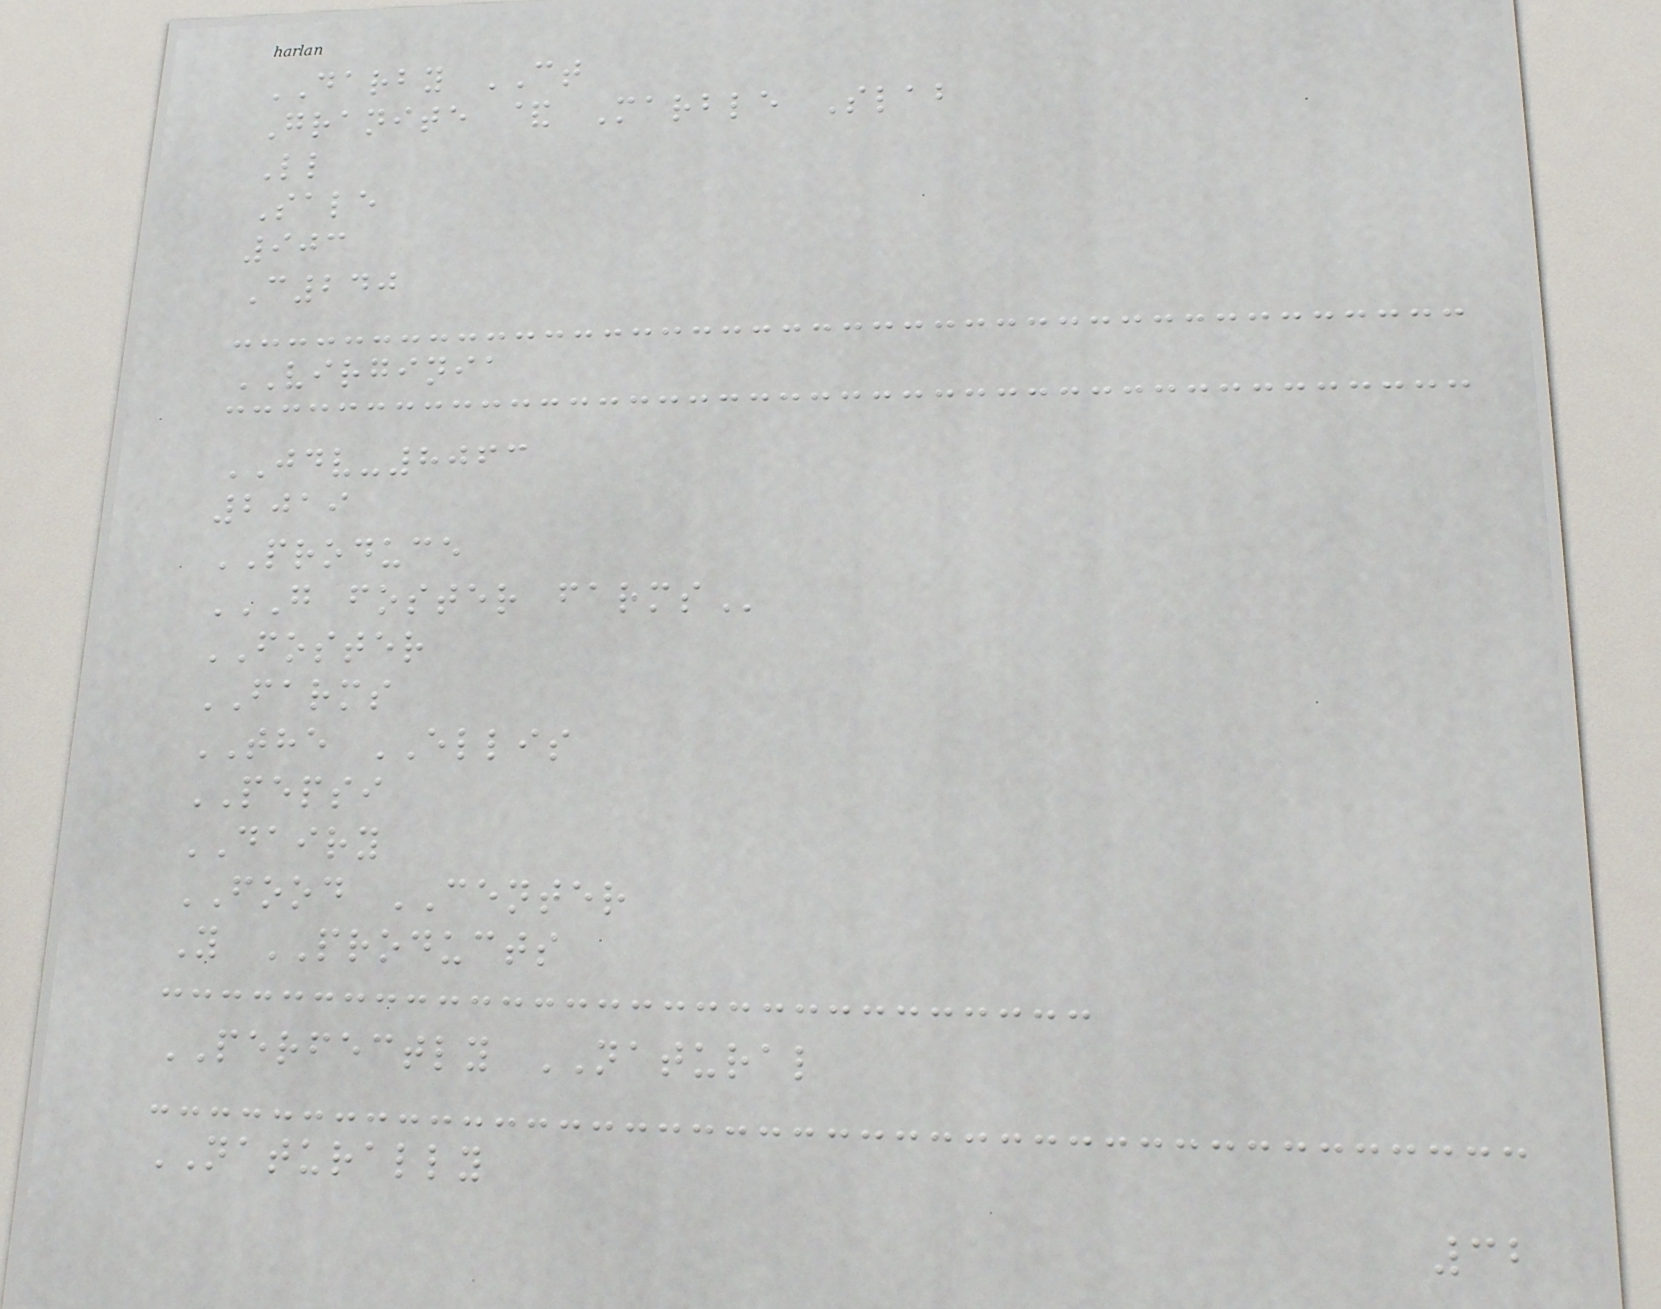DARBY CT
Granite & Marble Slab
Ll
Sale
903
C240
VIRGINIA
JDV-8063
2019
PRODUCE
G FOSTER FARMS
FOSTER
FARMS
THE ELLIS
PEPSI
DAIRY
FOOD CENTER
Y PRODUCTS
PERFECTLY NATURAL
NATURALLY
32
